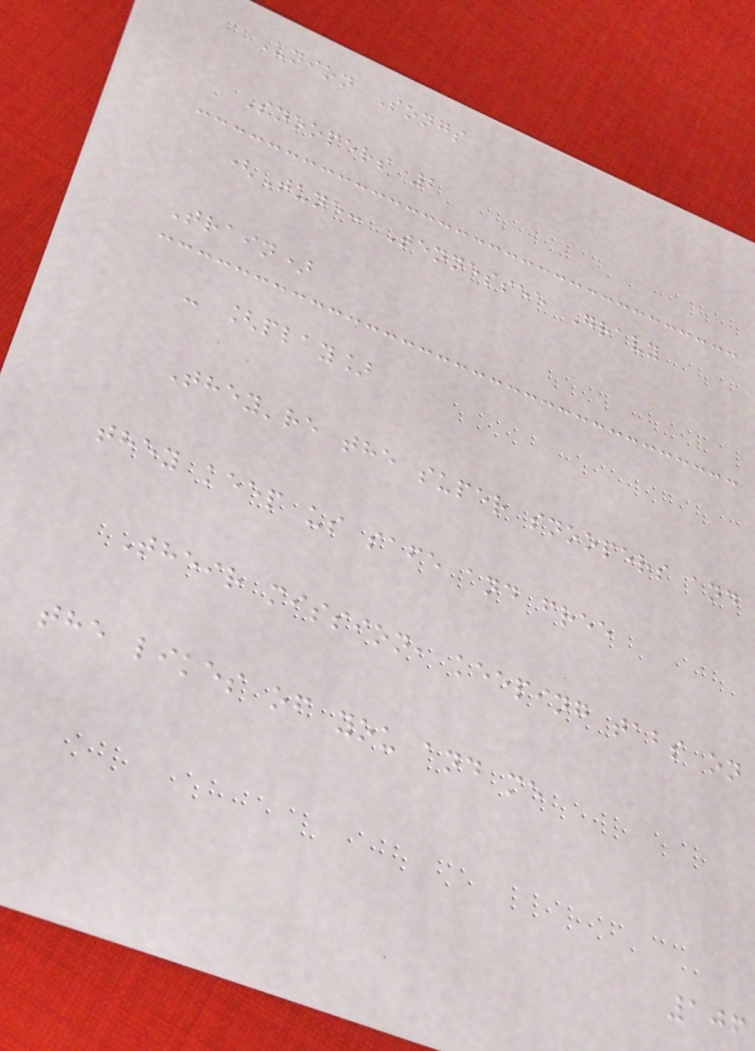Union Songs
Snoopers 2
(Tune: Tennessee Gravy
Train)
- [play]
They're the super snoopers and
they keep us safe and free
Their mission, keeping tabs on
the likes of you and me
106
